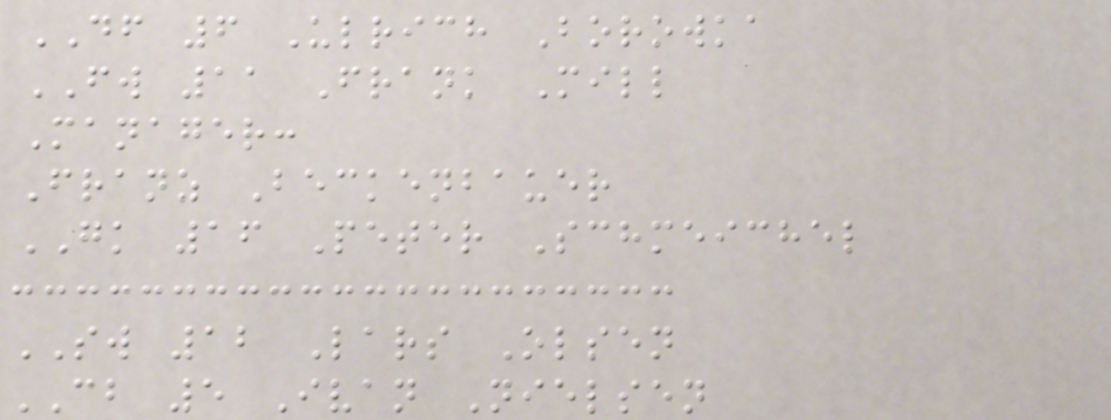DF 6 Ulrich Borowka
FW 11 Frank Mill
Manager:
Franz Beckenbauer
GK 16 Peter Schmeichel
SW 12 Lars Olsen
CB 5 Ivan Nielsen
